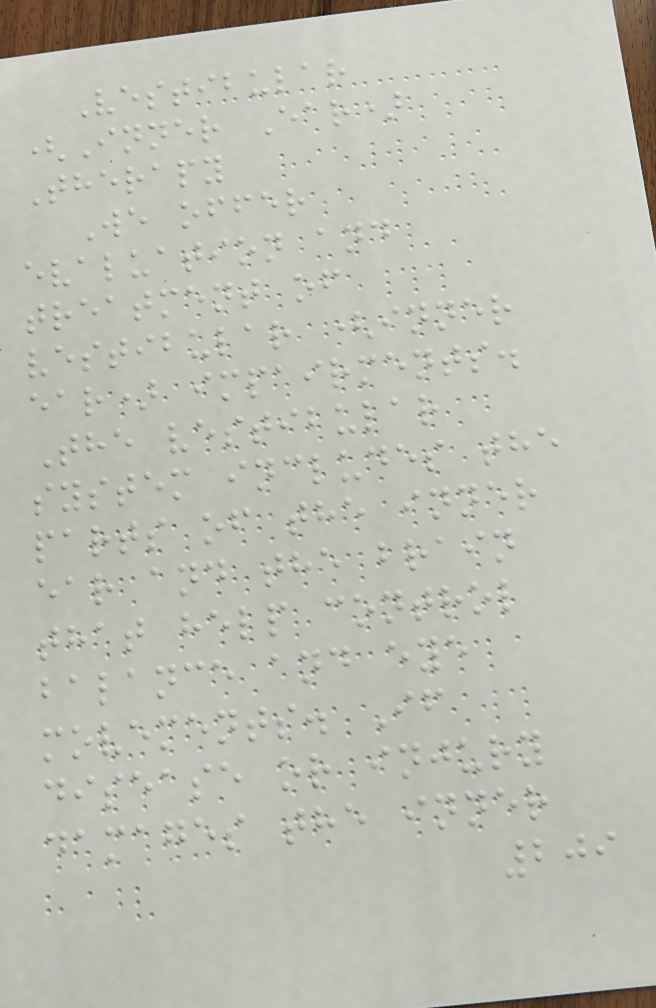Vestibular
(Inner Ear)
Therapy
We offer
evaluation and
treatment of
vestibular (inner
ear) impairments.
The vestibular
system includes the
parts of the inner
ear and the brain
that help control
balance and eye
movements. If
disease or injury
damages the inner
209
